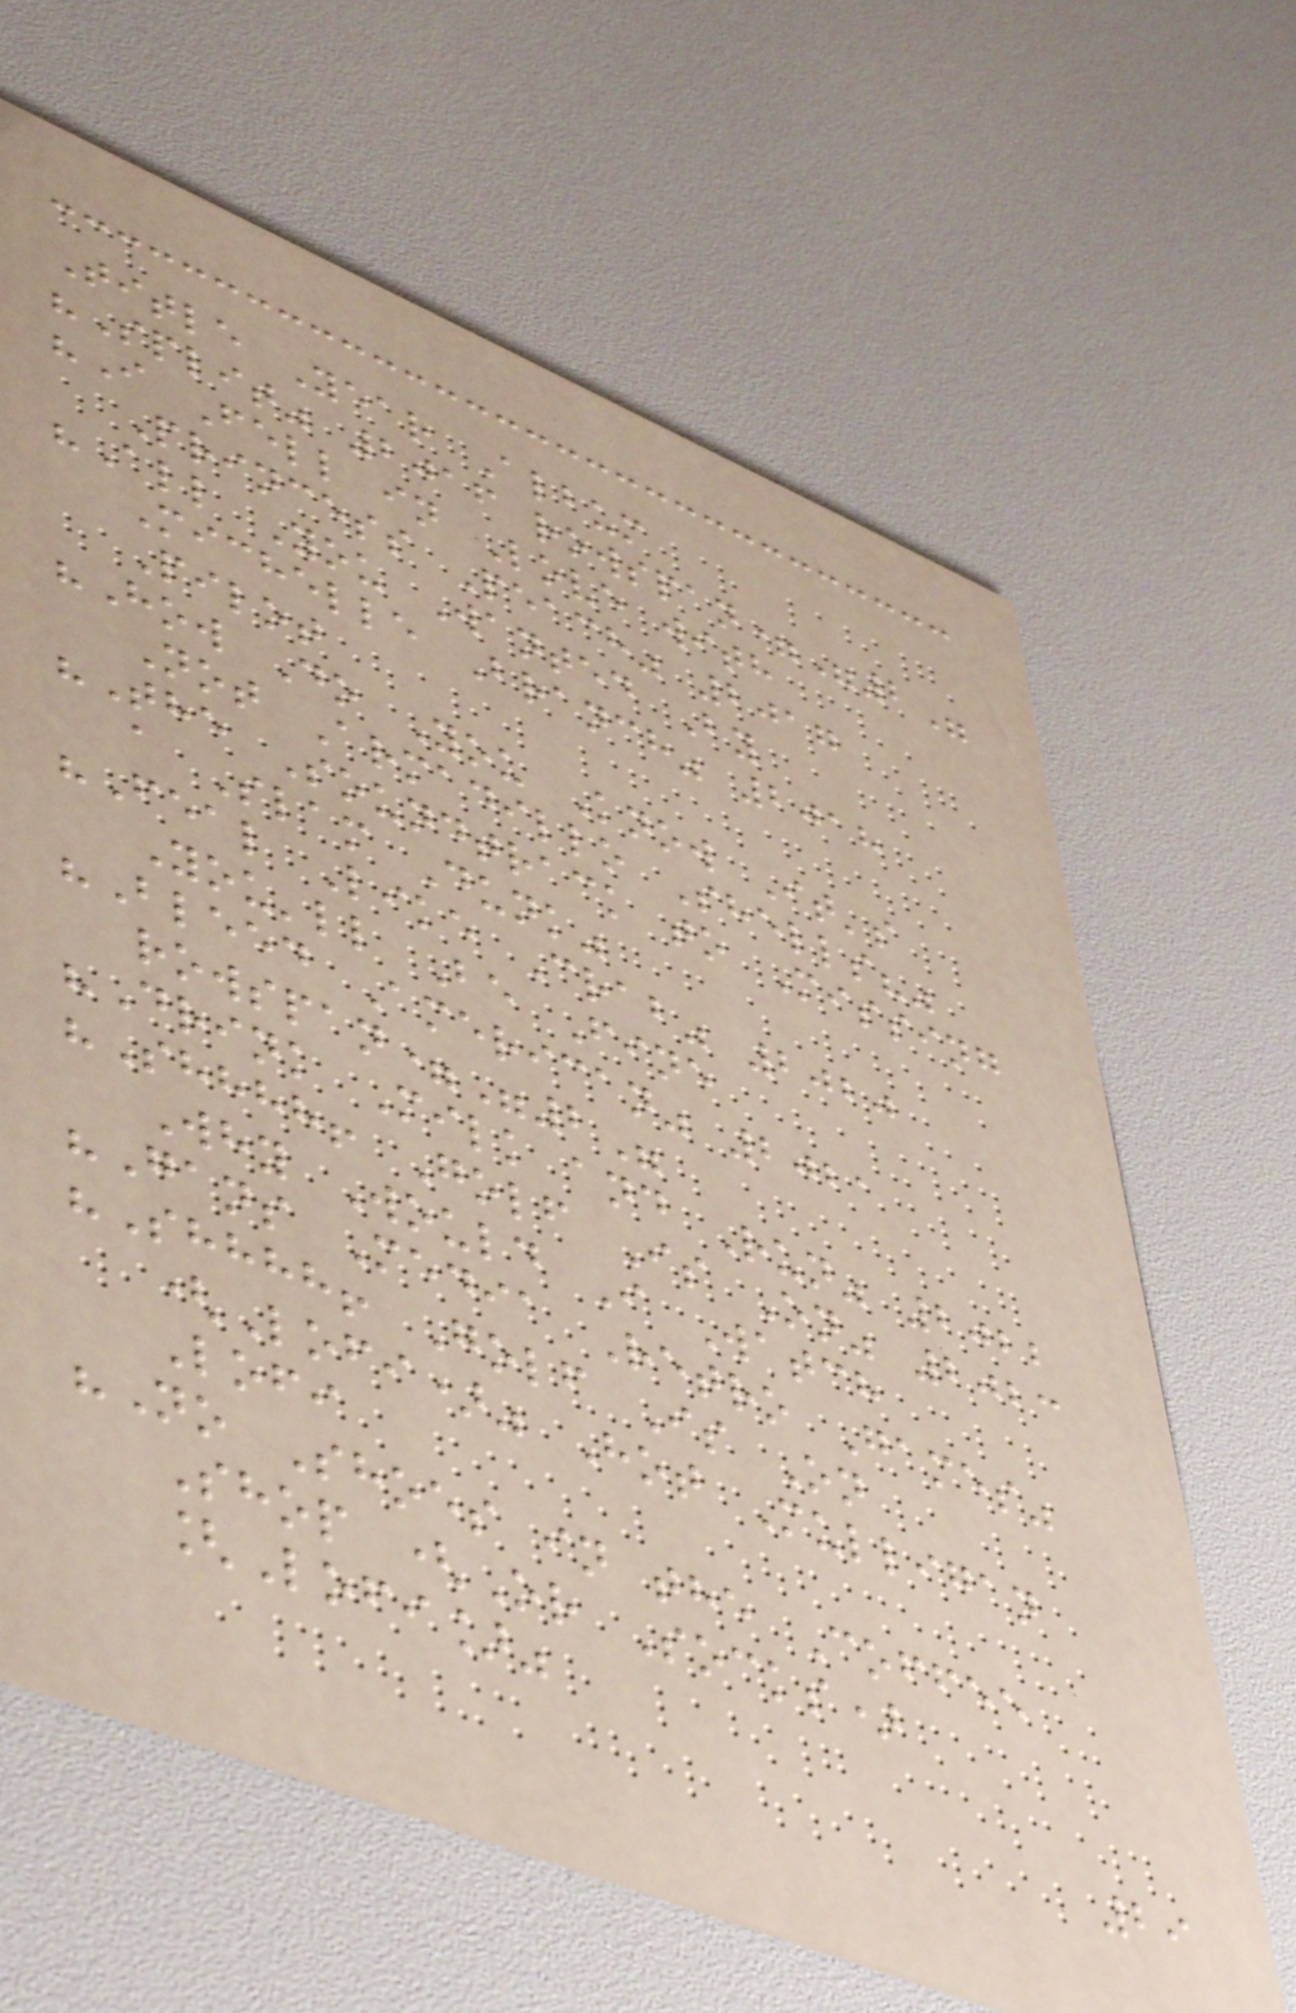Title Year Album
"Split" 2016 rowspan="2"
"I Fell in Love with
Princess Peach" 2017
"All You Wanted By
Michelle Branch" 2018
Pilot
"How Do You Know It's
Not Armadillo Shells?"
"The Soundtrack to Missing
a Slam Dunk"
"Feal Like Crab" 2020
You'll Be Fine
"Bleed American" 2021
rowspan="2"
"Drink Milk and Run" 2022
"Shhhh! Golf Is On" 2023
Why Would I Watch
"Gans Media Retro Games"
"Shhhh! Golf Is On
(Lofi)" Hot Mulligan
Lofi
"No Shoes in the Coffee
Shop (Or Socks)
[Lofi]"
29
